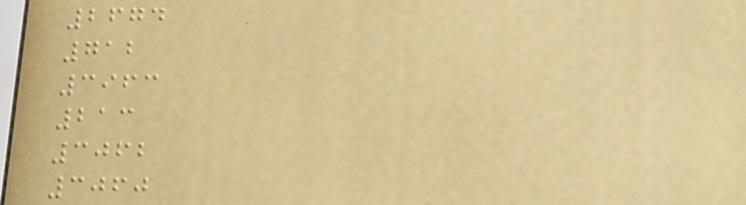2674
712
3963
213
3062
3060
